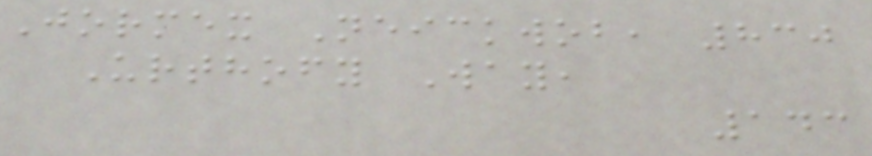Jormex Neickwob, 830
Urthofy Way,
143
